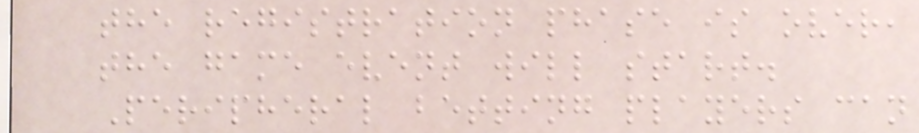the registration phase is over,
the game event will start.
Peripheral betting players can
